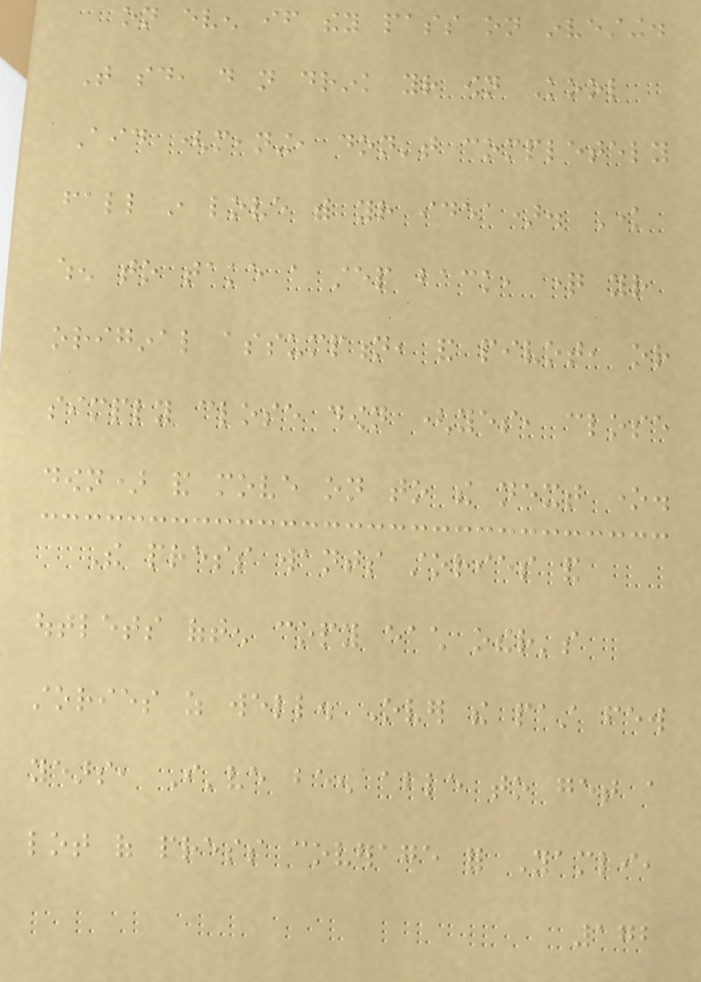on even if they pass on investing.
That said, do not drink your own Kool
Aid (meaning, don't completely
fall in love with your idea). Know
when to take a step back, question your
original assumption, and pivot, or
simply close down (yes, close
down) and move on to the next one.
The press wants stories and
outlets often copy each other's
stories as well. Over the past few
years, I've been able to get a
lot of press coverage for Yamli,
172
